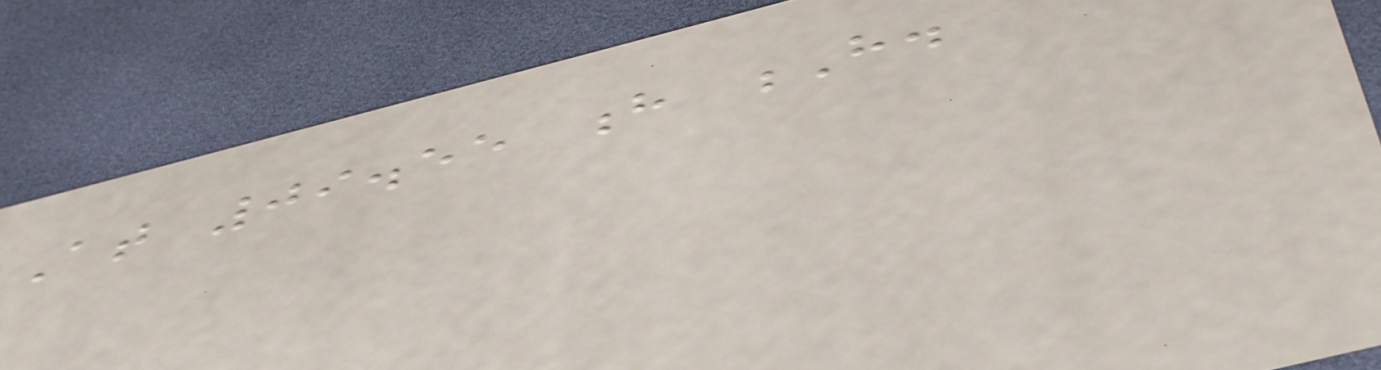At 09.55 h H.
